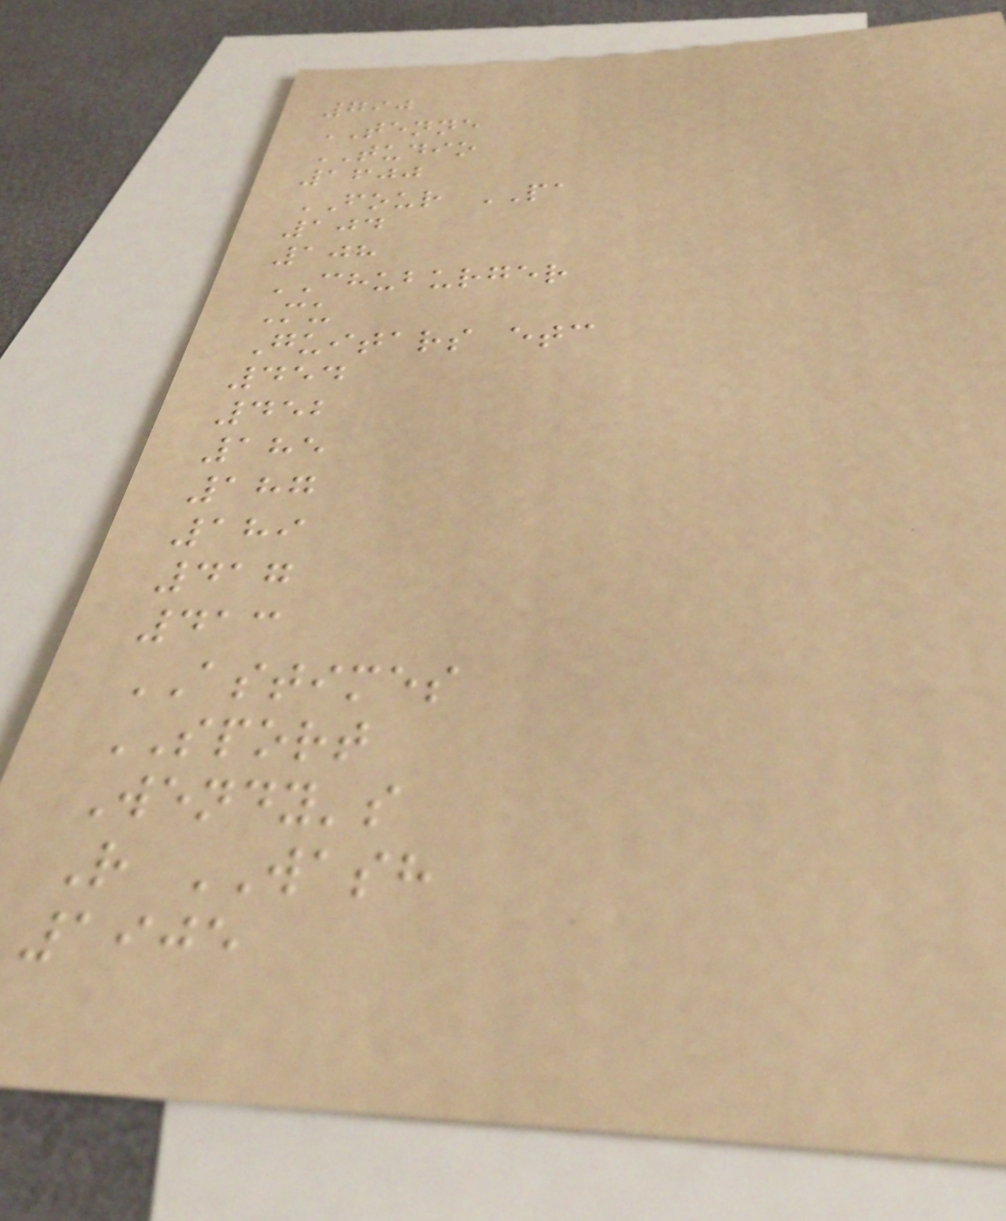790
TENNE
TUDIO
1600
FOUR PA
104
108
CHUBURGER
Mu
Guitars etc
454
452
185
187
189
417
413
ASTIMES
SPORT
Wendy's
R WASH
1905
